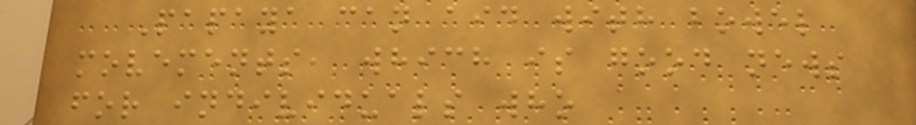Papaya can aid with bowel
movements, which is good news
for individuals who
